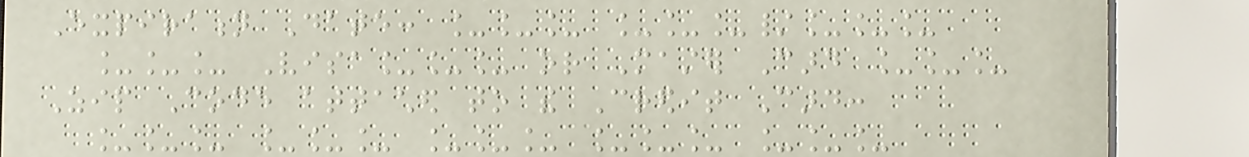Expiration Date: ___ ___/___
___ Visa___ or Master Card ___
Zip Code attached to the Credit Card:
___ ___ ___ ___ ___
